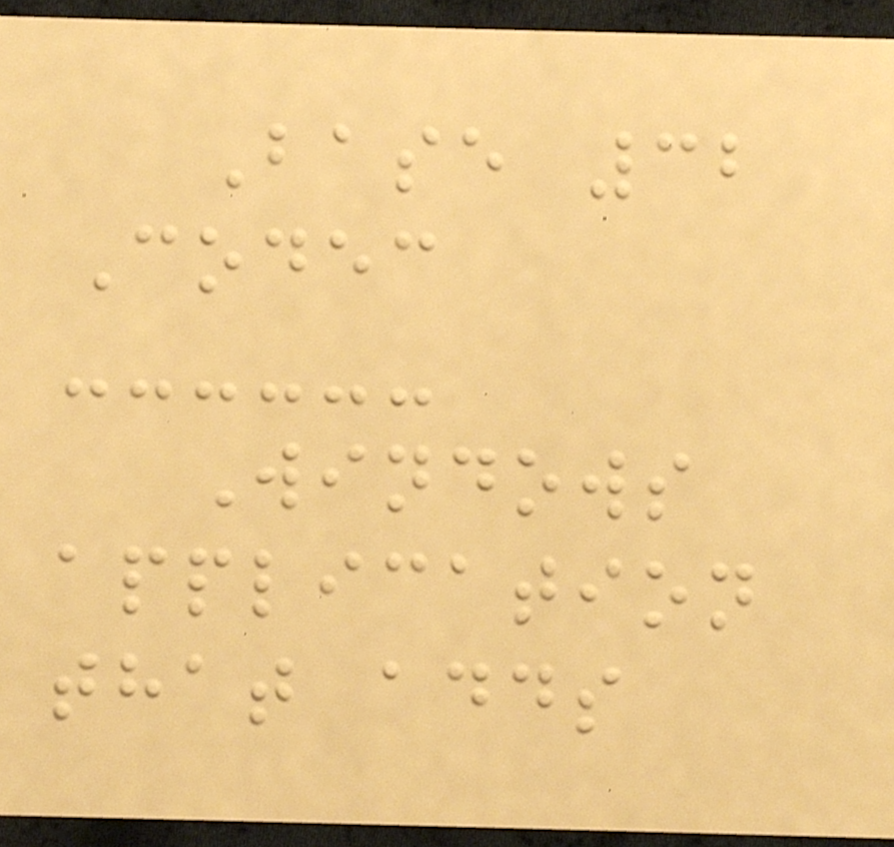Base 32
Codec
Windows
application
that adds
